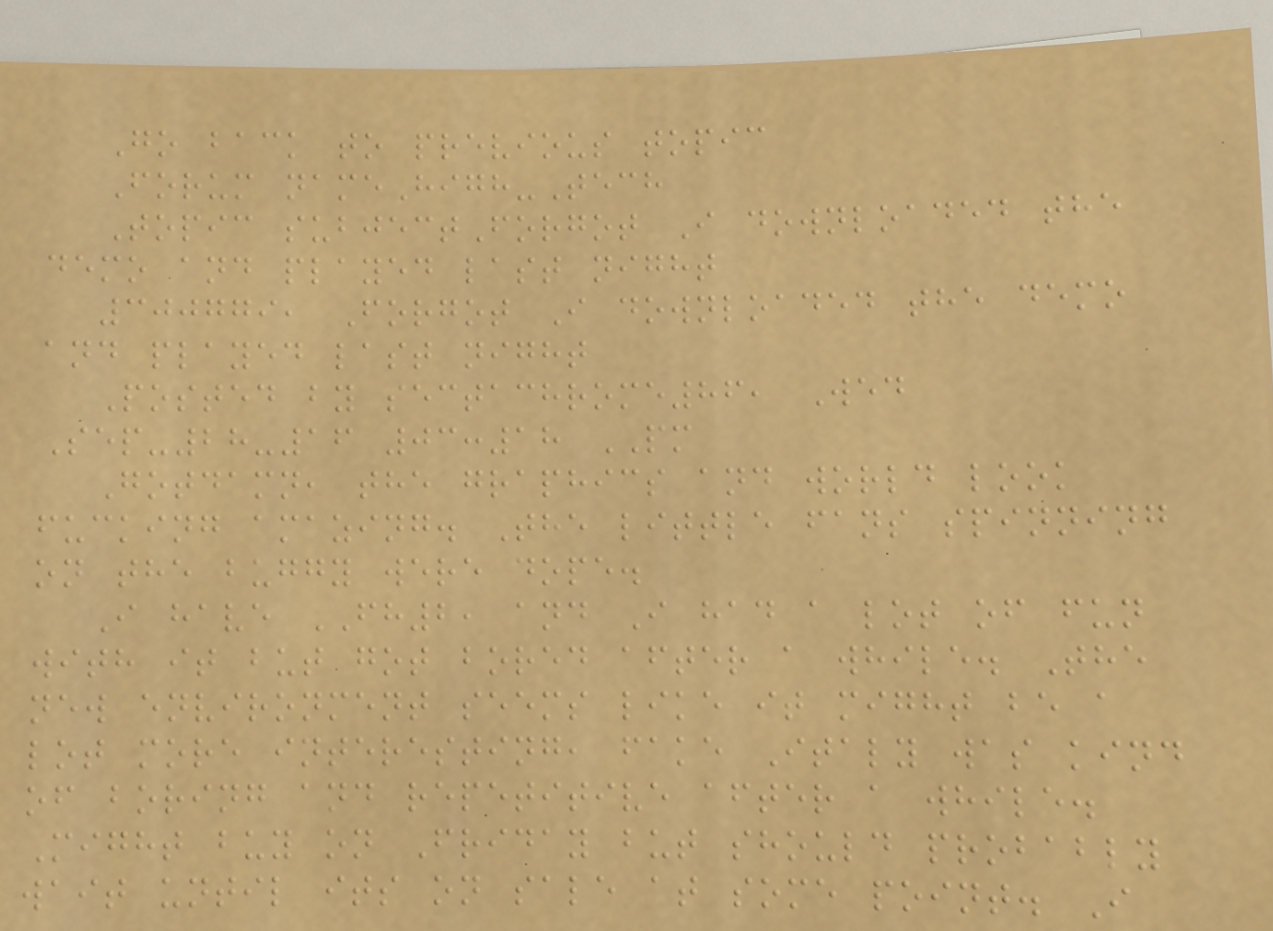Go back to previous topic
Forum nameHigh-Tech
Topic subjectForgot I downloaded the
demo and played last night
300779, Forgot I downloaded the demo
and played last night
Posted by sectachrome86, Wed
Sep-28-16 03:18 PM
Gotdamn, the graphics and world look
fucking amazing. The little fans spinning
on the buggy were dope.
I have FH2, and I had a lot of fun
with it but got bored after a while. The
new environment seems like it might be a
lot more interesting, fake Italy was kind
of boring and repetitive after a while.
Might buy on Friday but should probably
wait until its on sale at some point. I
